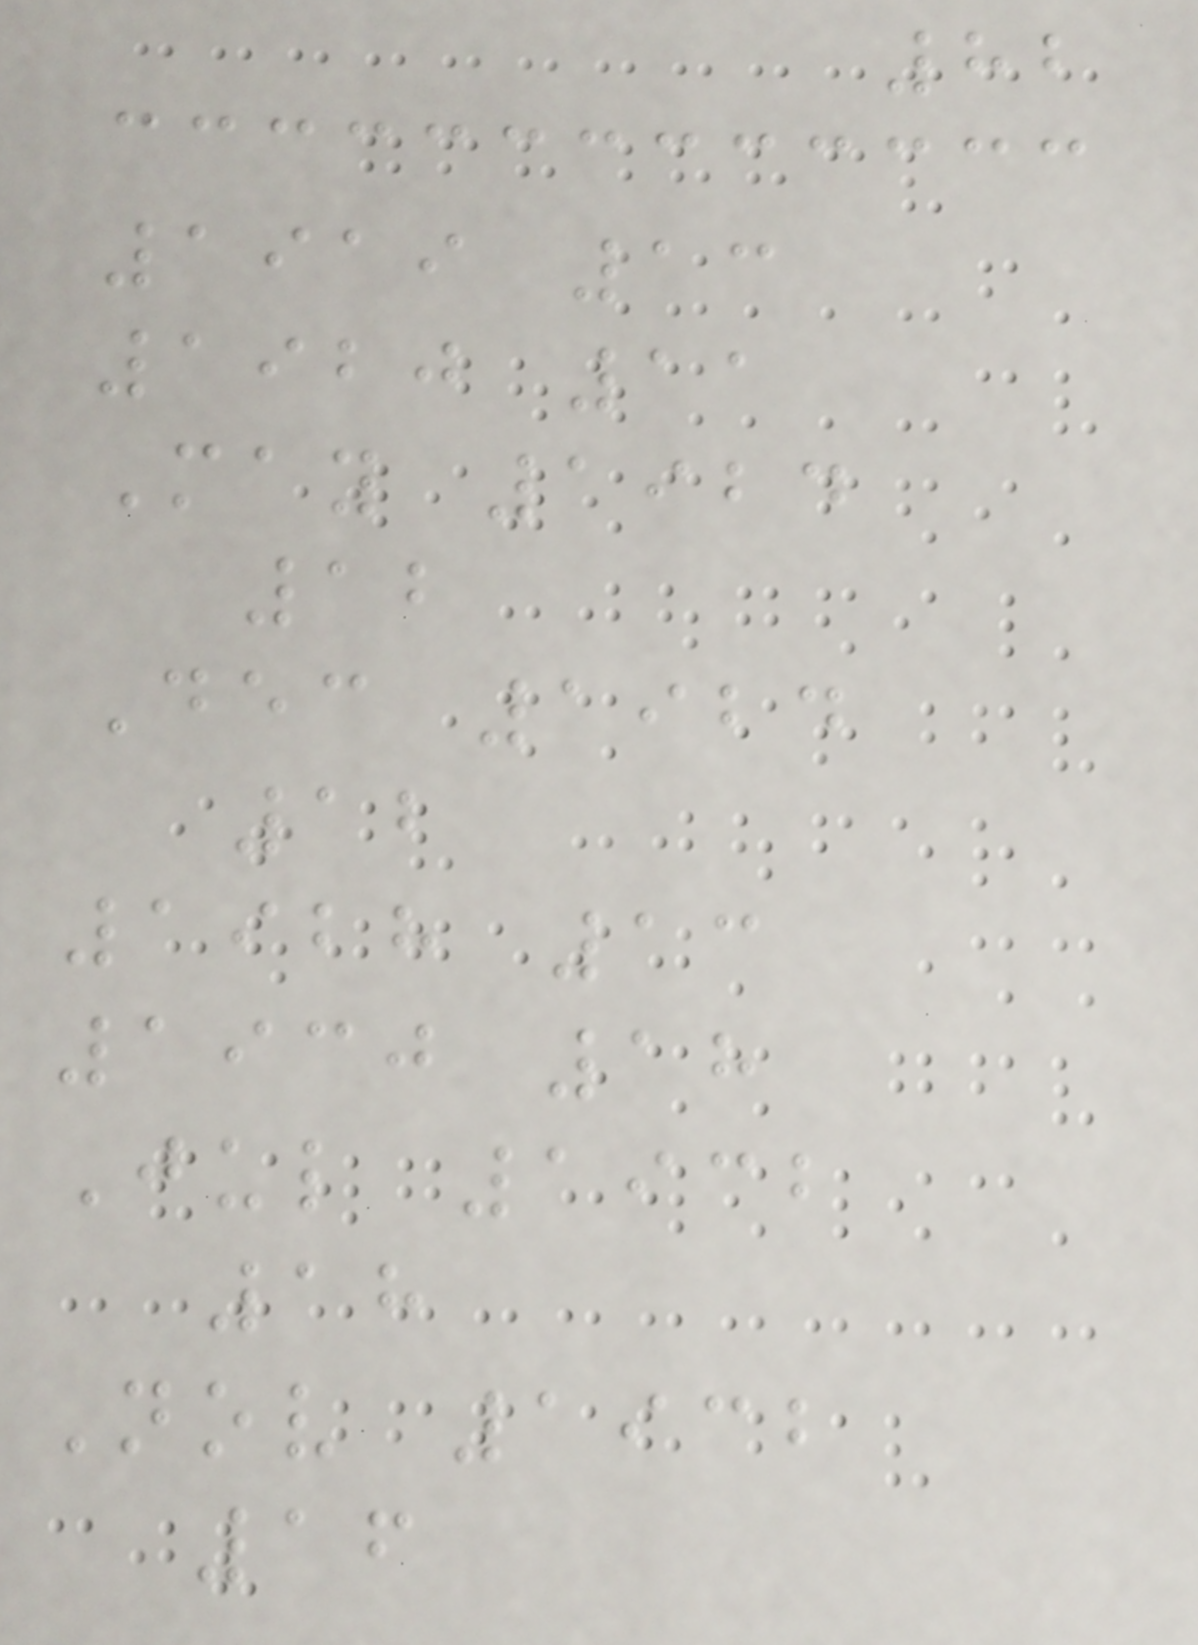82
1919 13
1920 11
May 1924
12
Dec 1924
12
1928 13
1930 18
Jul 1932
18
Nov 1932
16
